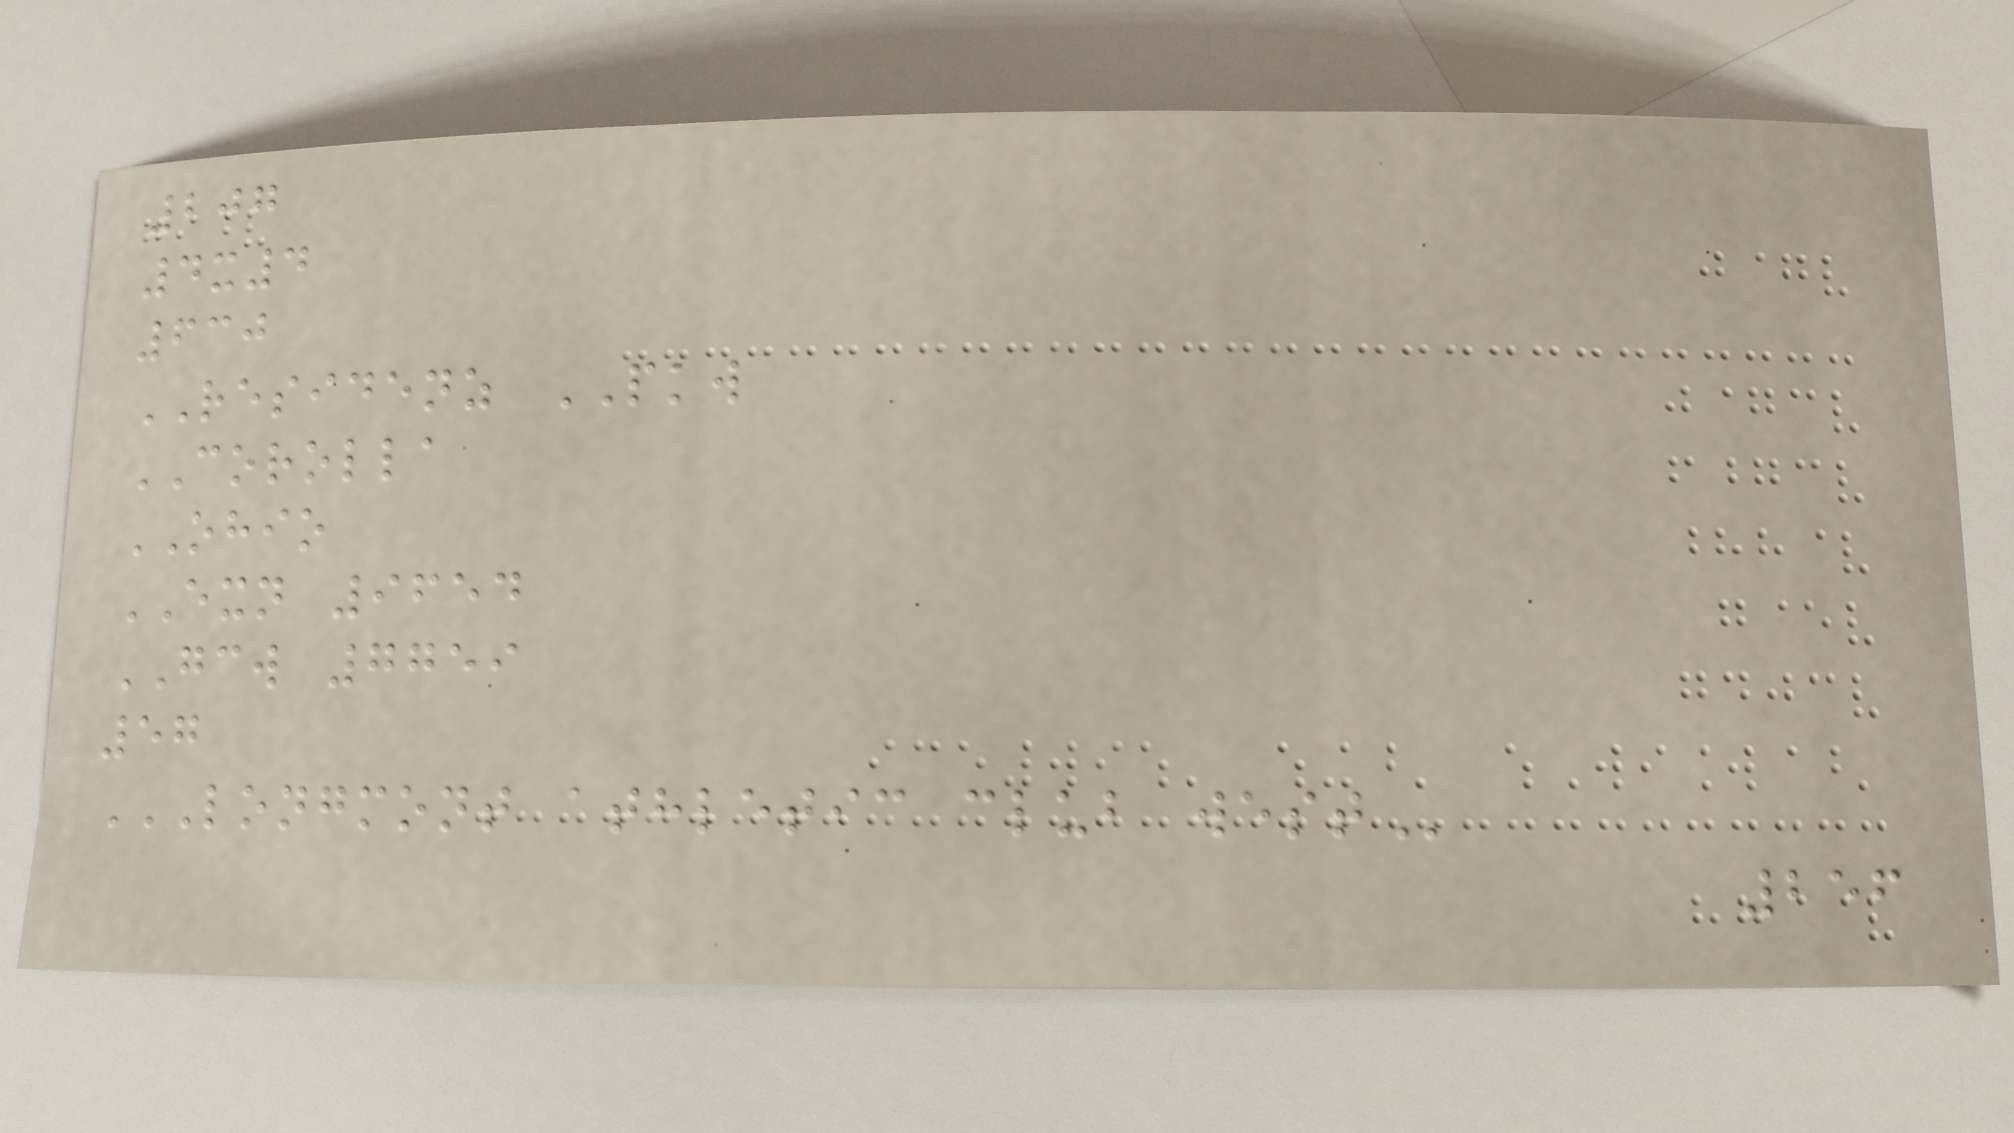207
4x4
630
RESIDENZ PKW
COROLLA
OHIO
EXN 9654
GCW 7759
57
LONGMONT ATHLETIC CLUB WEST
256
